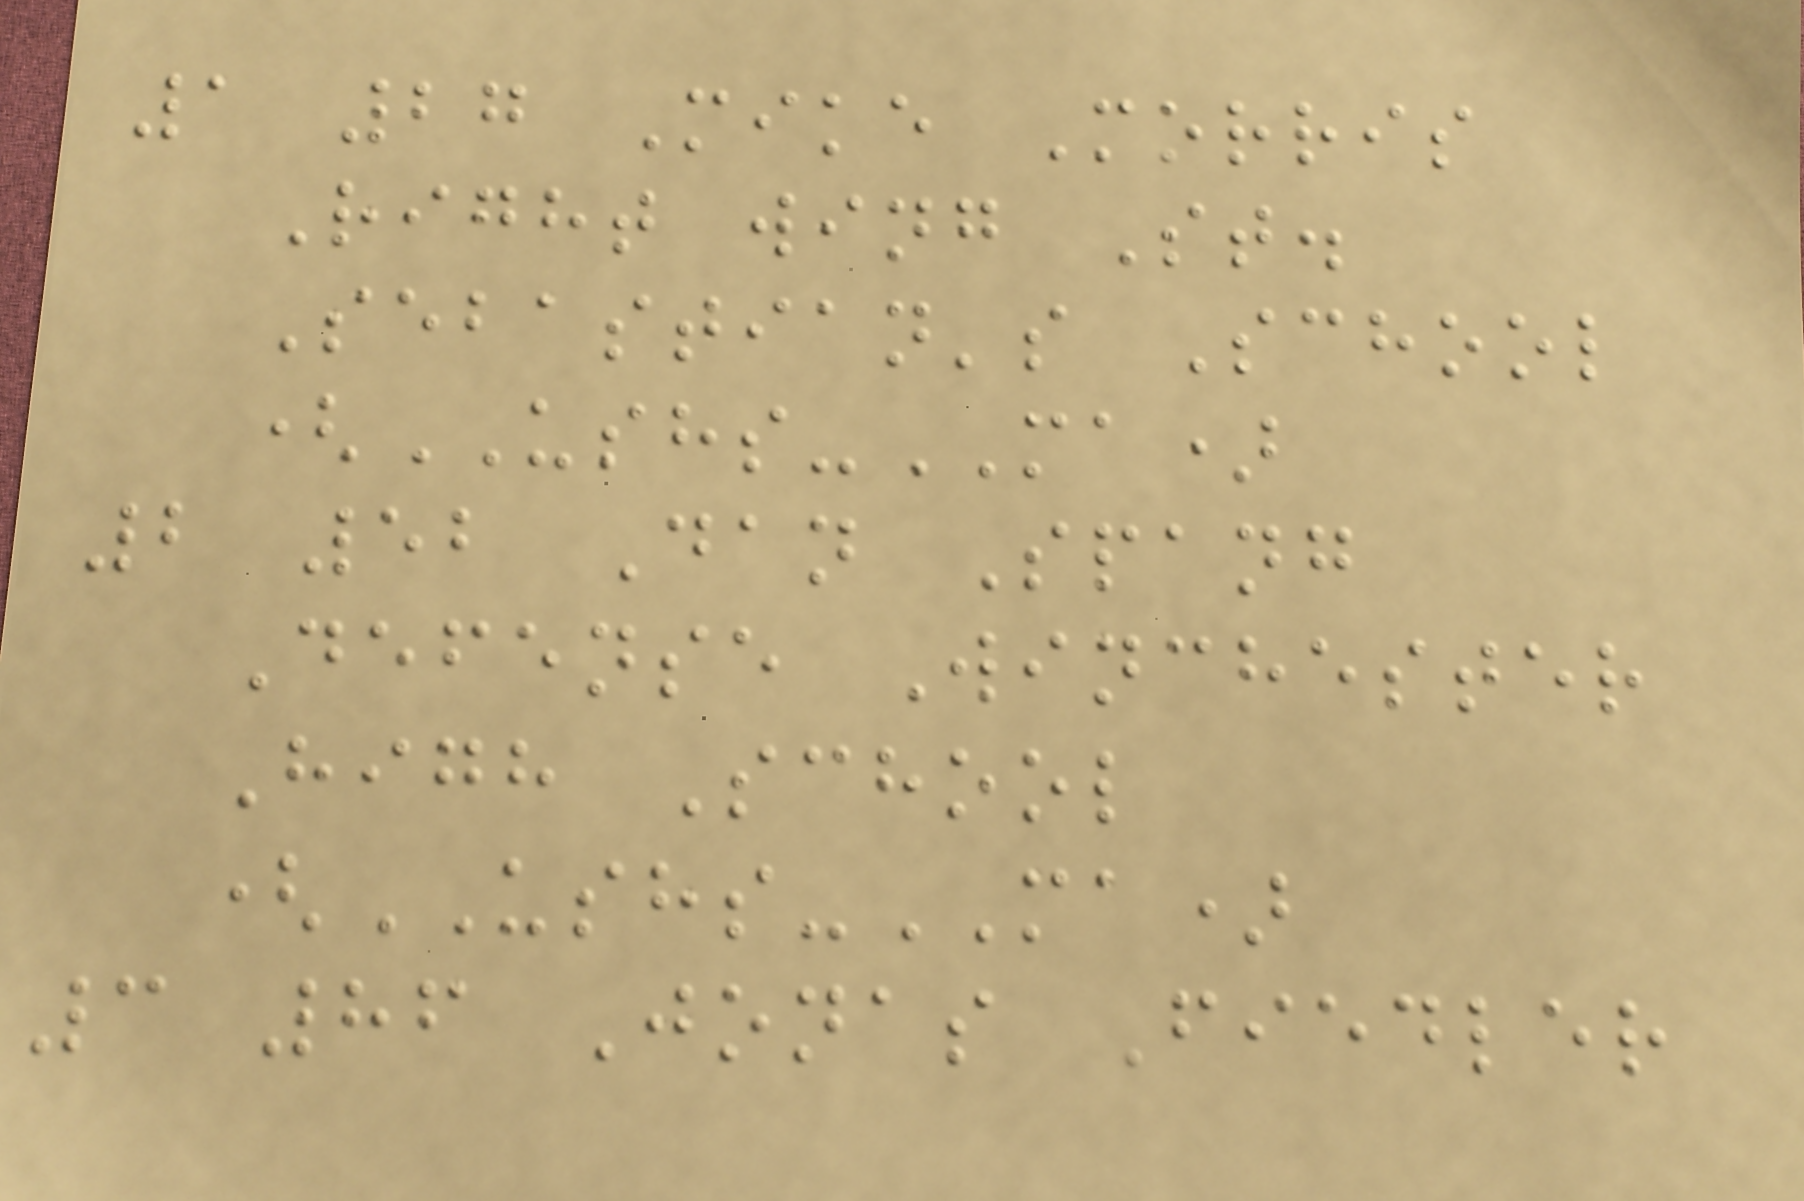1 27 Mike Morris
Right wing St.
Sebastian's School
(USHS-MA)
2 52 Dan Spang
Defense Winchester
High School
(USHS-MA)
3 86 Jonas Fiedler
